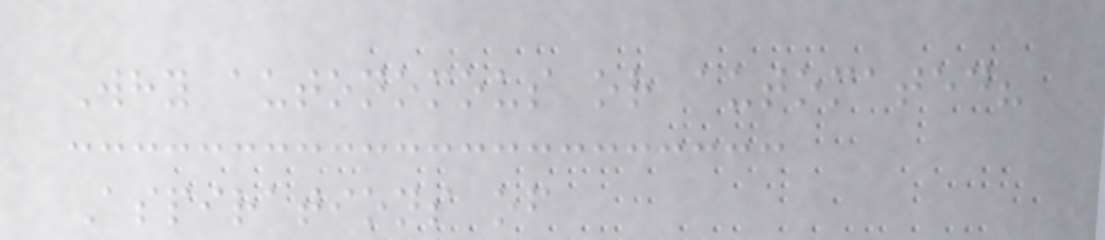Why autonomous or automated?
Aspirations of
